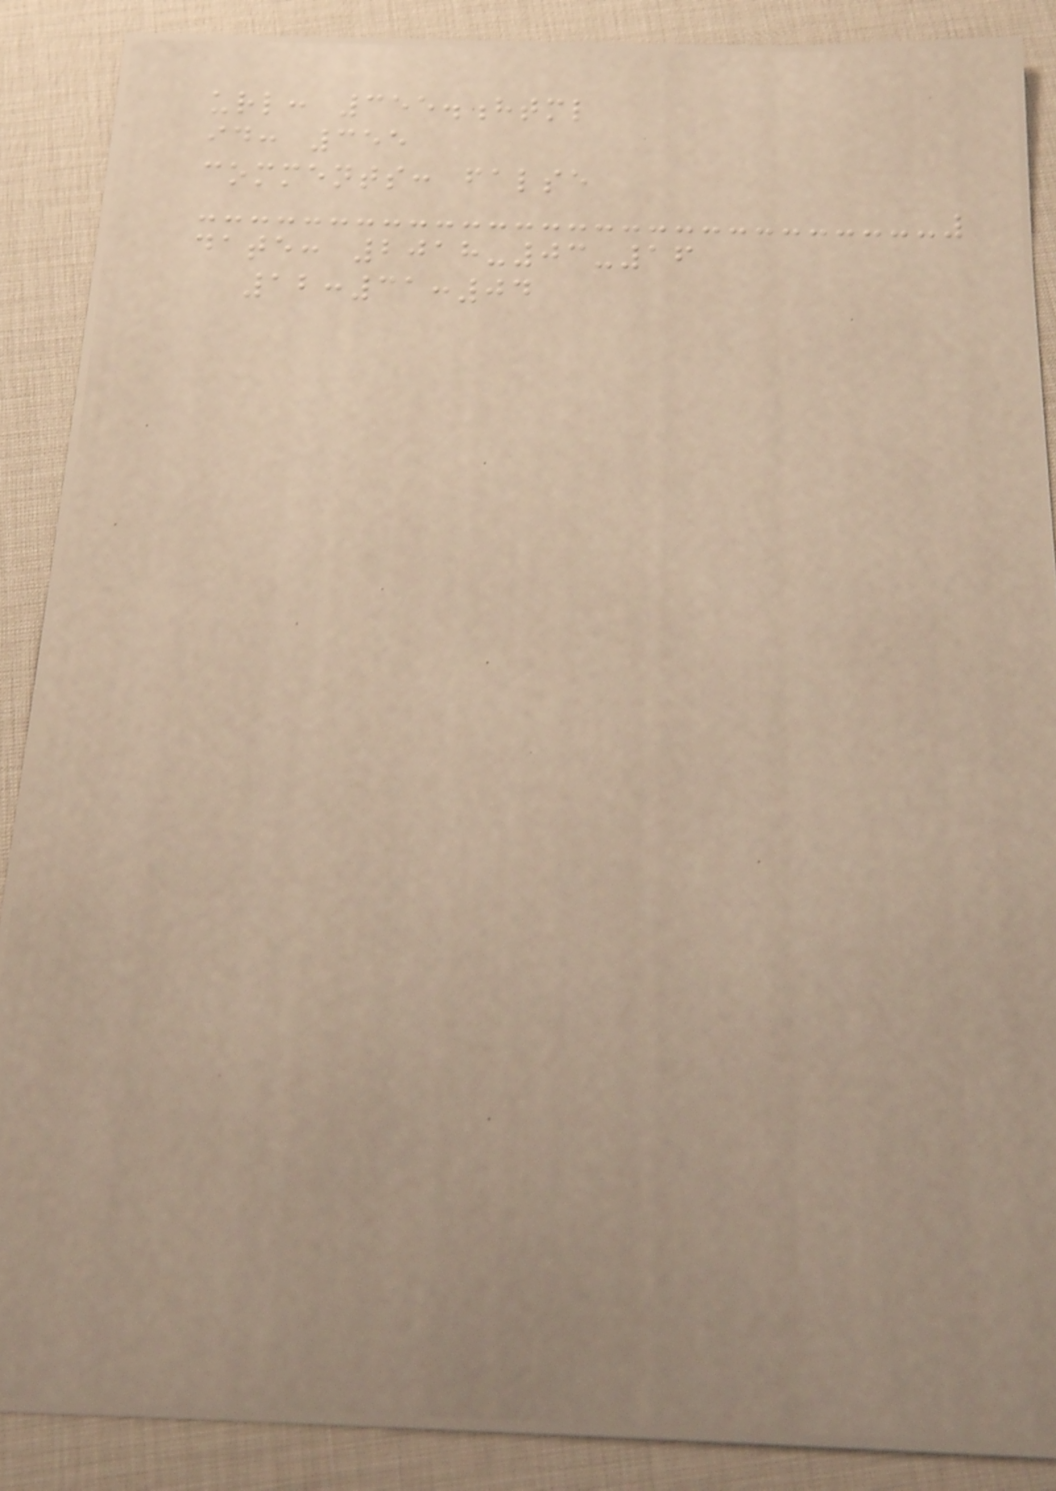url: 355.html
id: 355
comments: false
date: 2018-03-16
12:31:04
